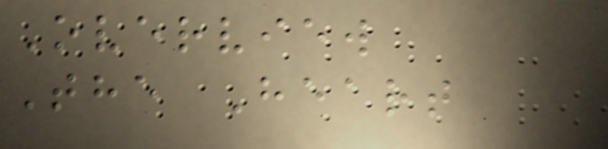Overview
The Heart
